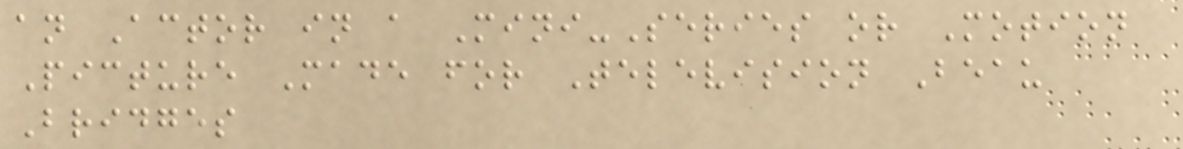an Actor in a Mini-Series or Motion
Picture Made for Television Beau
Bridges
